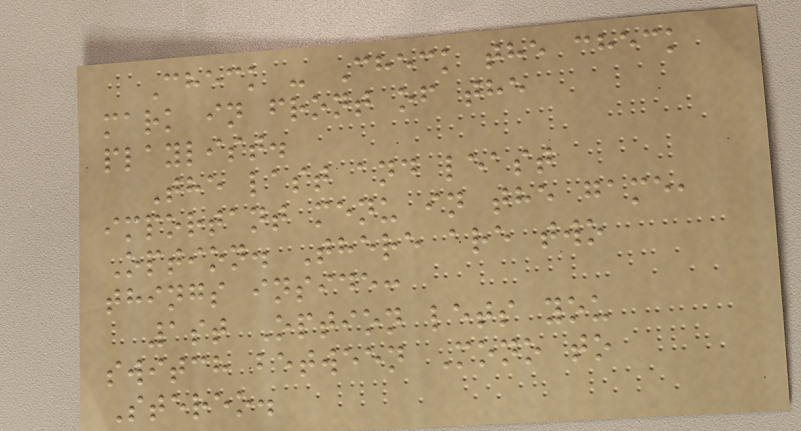Check - Check the check
mark in front of the
playlist.
The last and least
important menu in the game,
Option. There are two
things inside:
1st Option lets you
switch between Mono to
Stereo.
